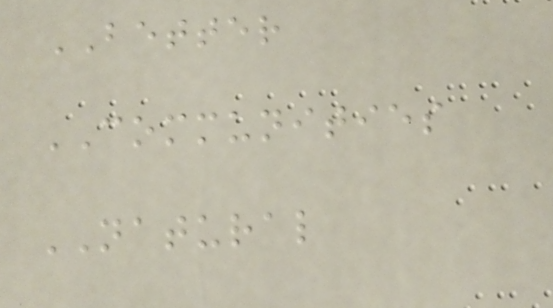BETTER
COMMUNITIES
NATURAL
